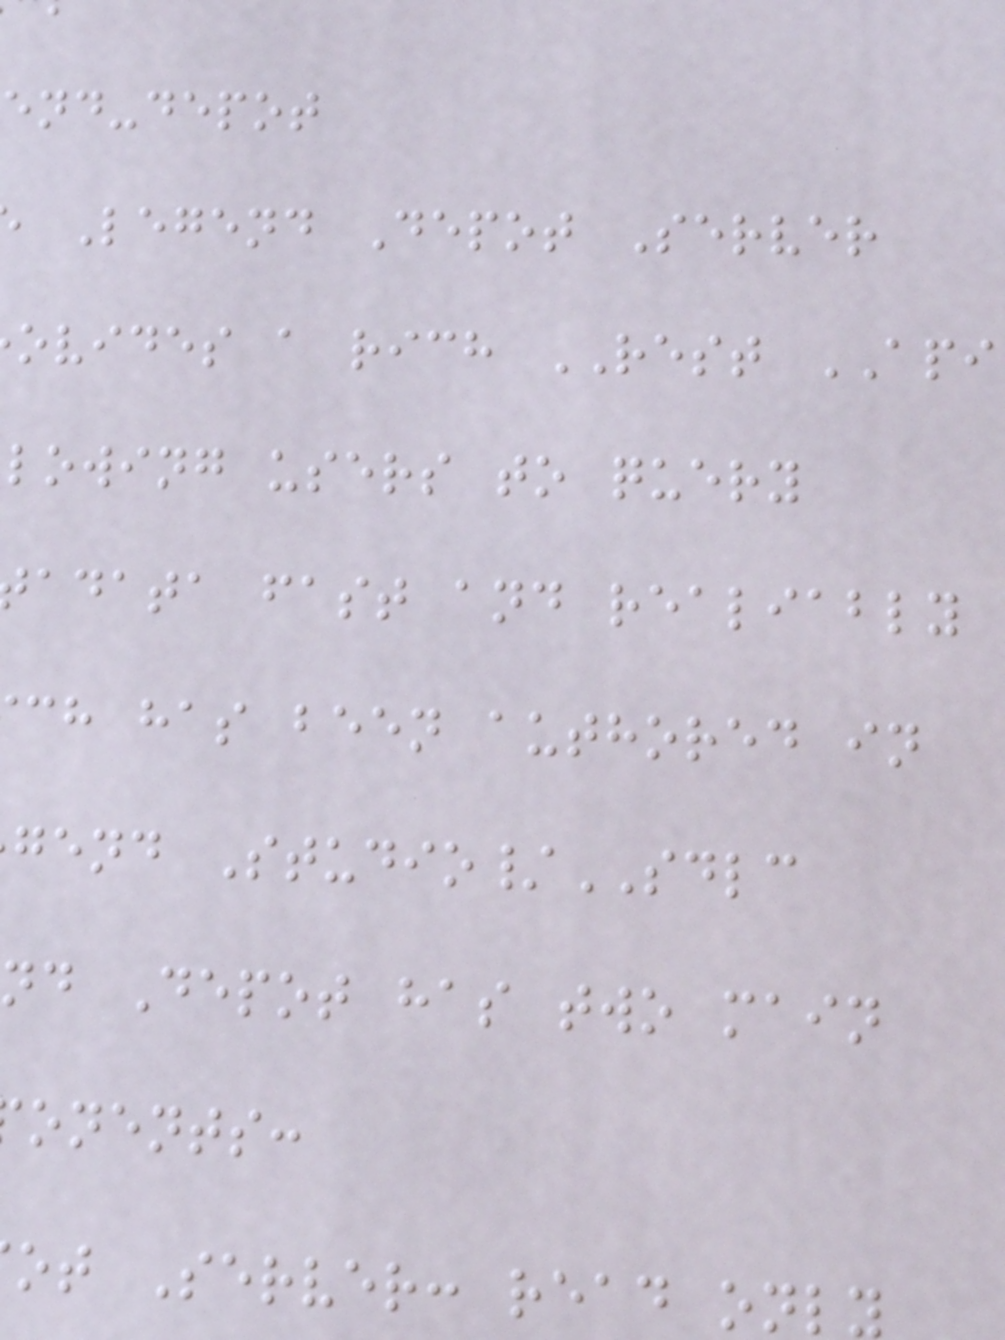end-depot
Legend Depot Server
ovides a rich REST API
lowing users to query
adata fast and realiably
ch has been authored in
gend Studio/SDLC
nd Depot has two main
onents:
ot Server: read only
